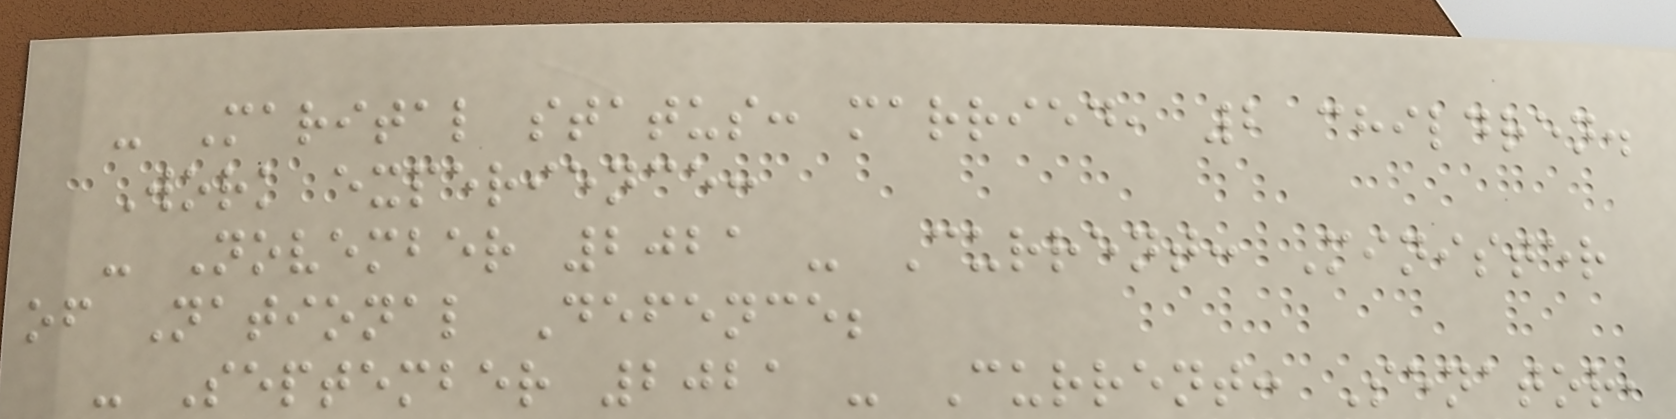- Marital status: married, 2 children.
Work experience:
- November 2021 - Current: Minister
of National Defence;
- September 2021 - Current: Senator,
